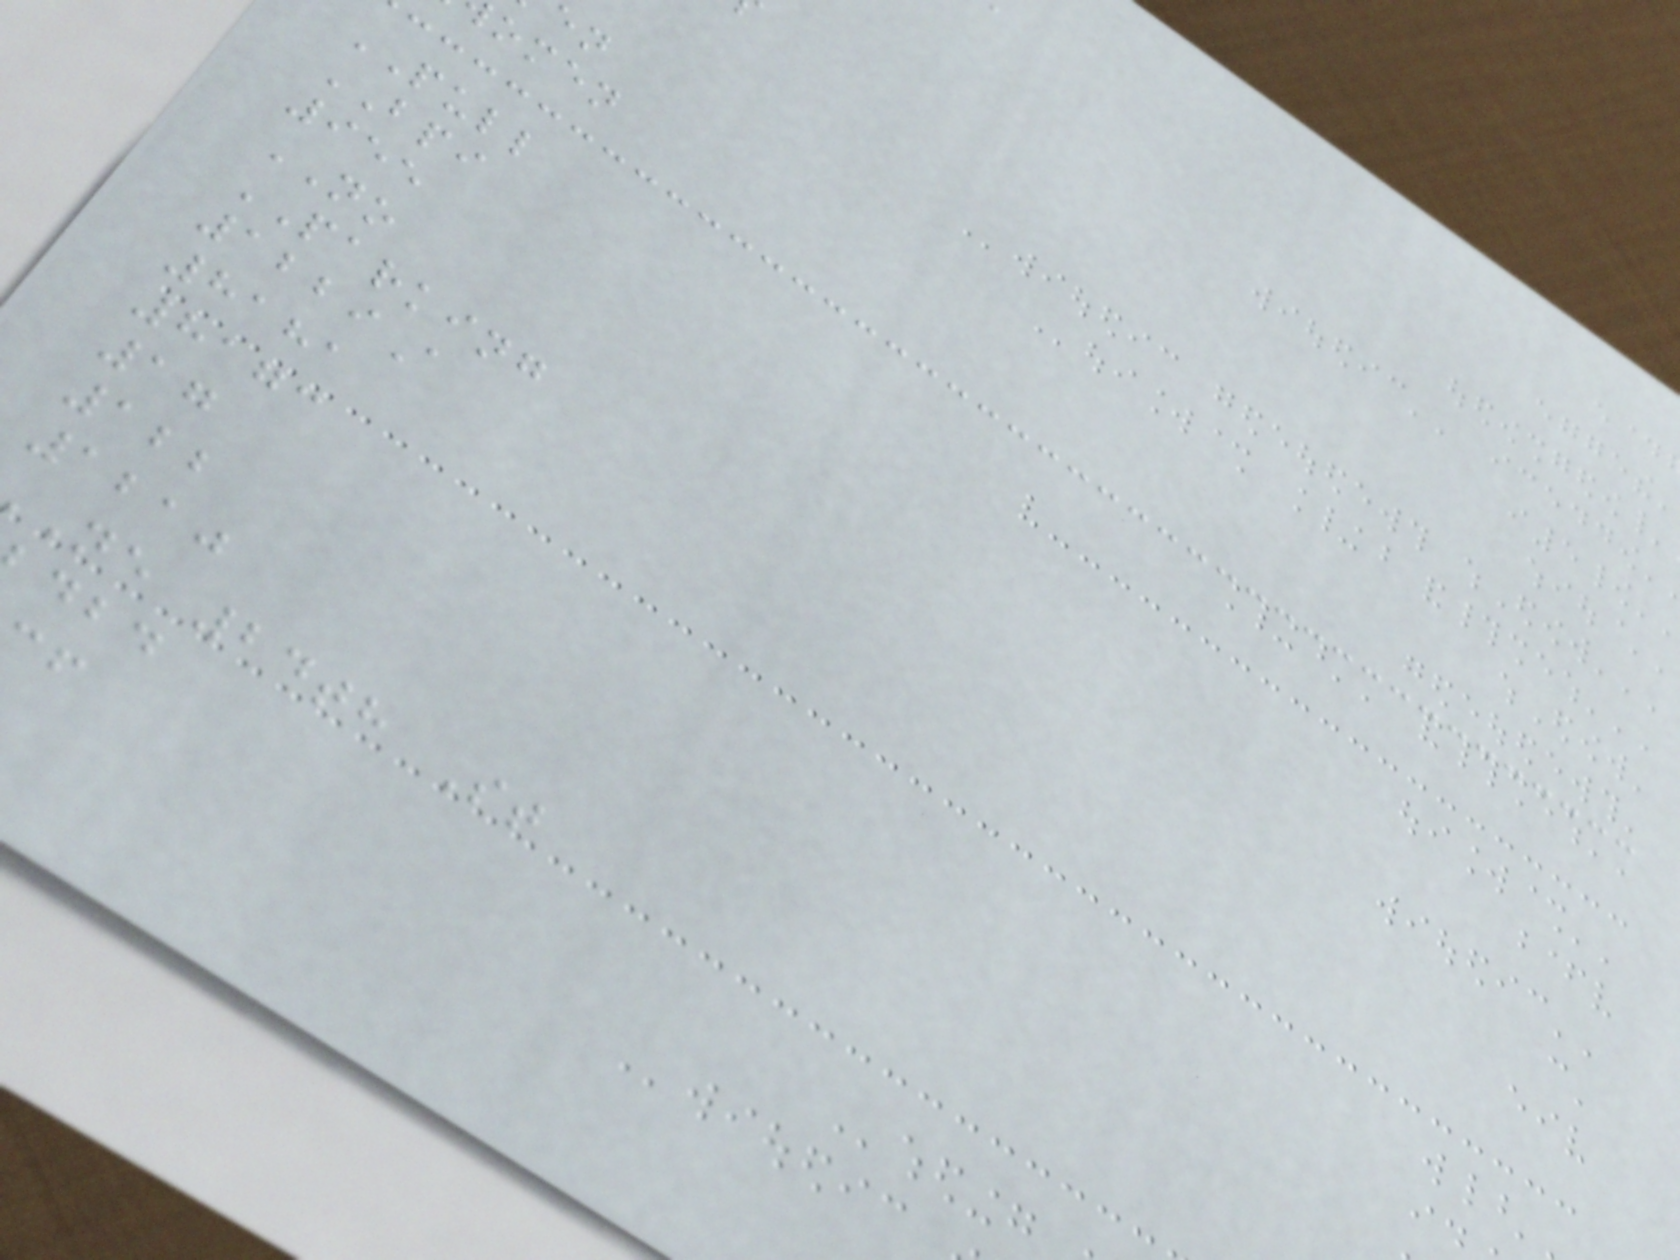omen
PULL
BPI
955
NO
PARKING
1229A
8181
8173
17
122
1210
ne 24th St
